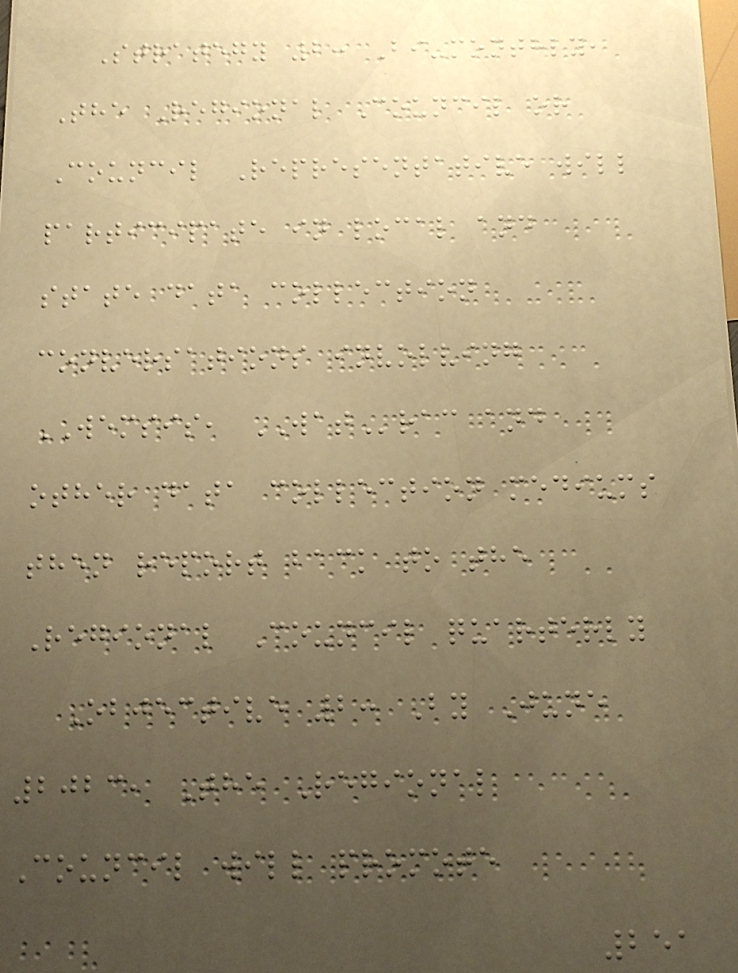Strategy 2: Bi-monthly,
The Regional Council or
Council Representative will
participate in local and
state data collection
conversations involving
WEMSIS, WATrac and
other data collection mediums
then report back to the
Regional Council quarterly
Objective 2: By June
2023, The Regional
Council will promote
251
